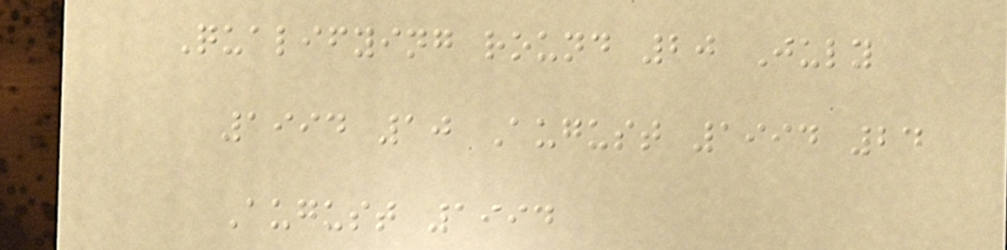Qualifying round 20 July
1994 10 August 1994 24
August 1994
